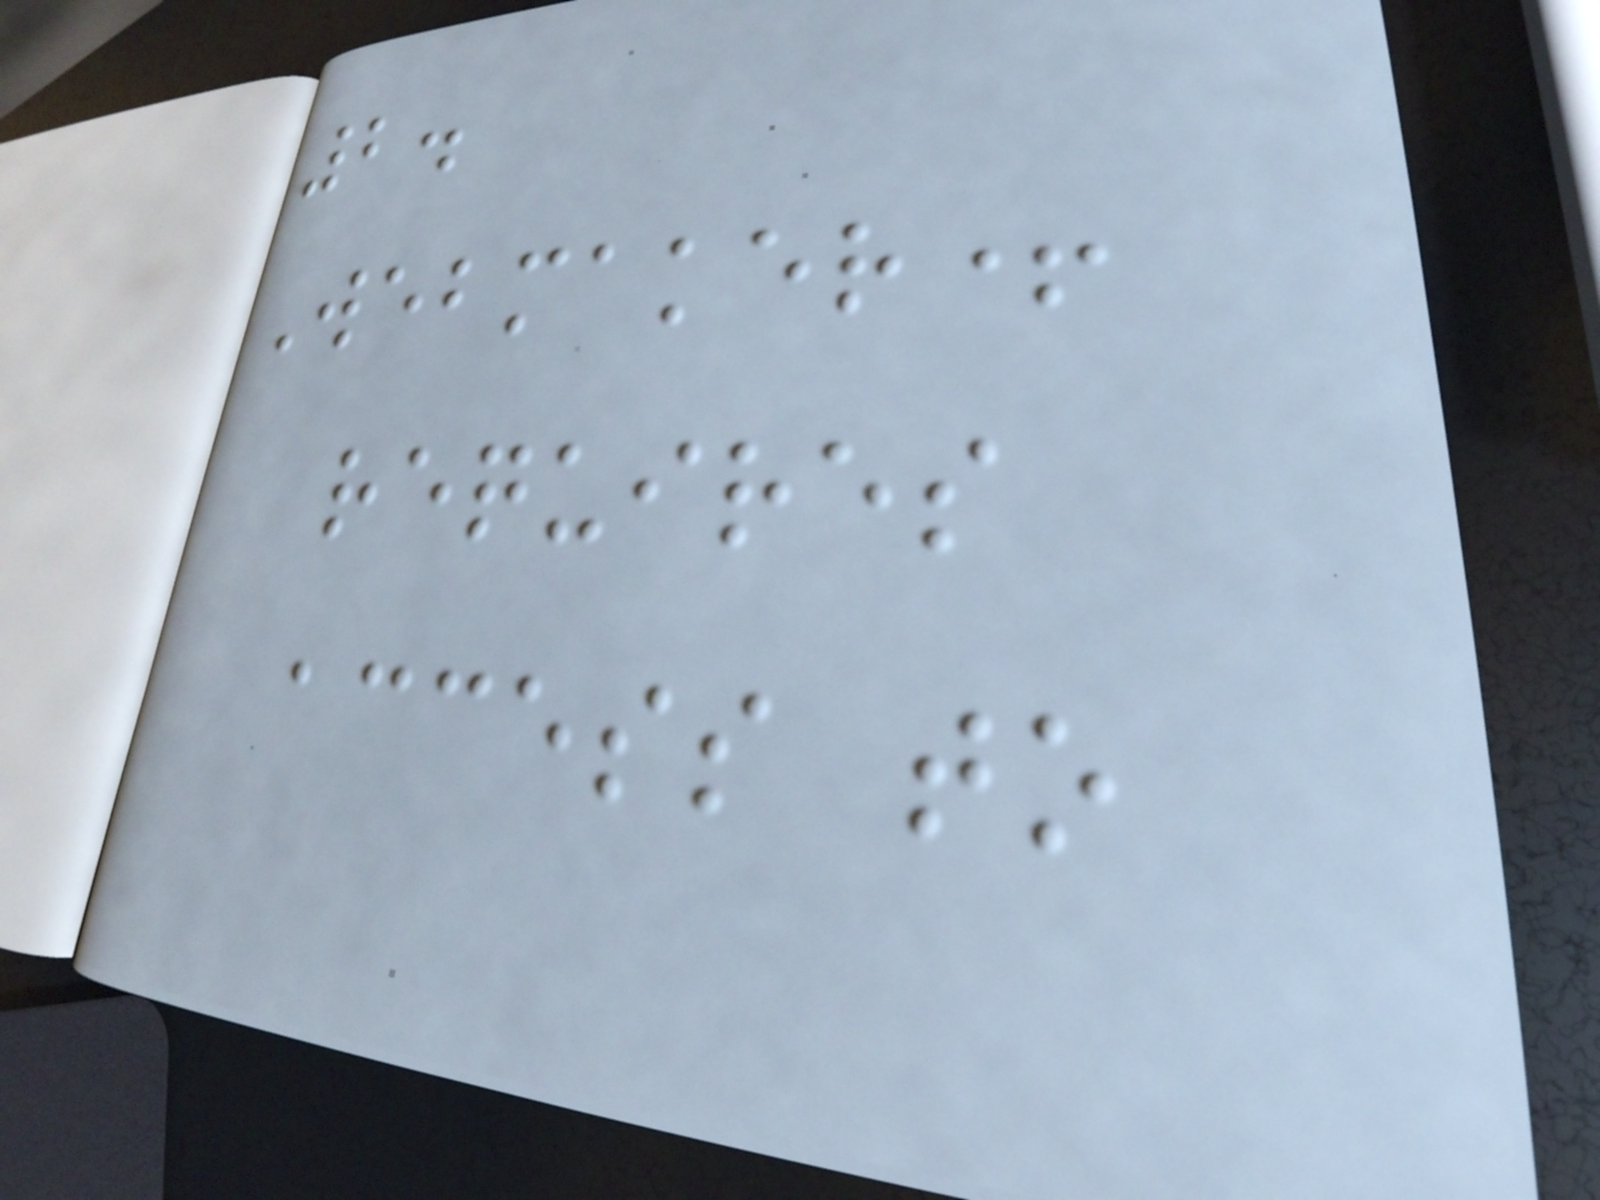2.
Webmaker+
requires
access to
